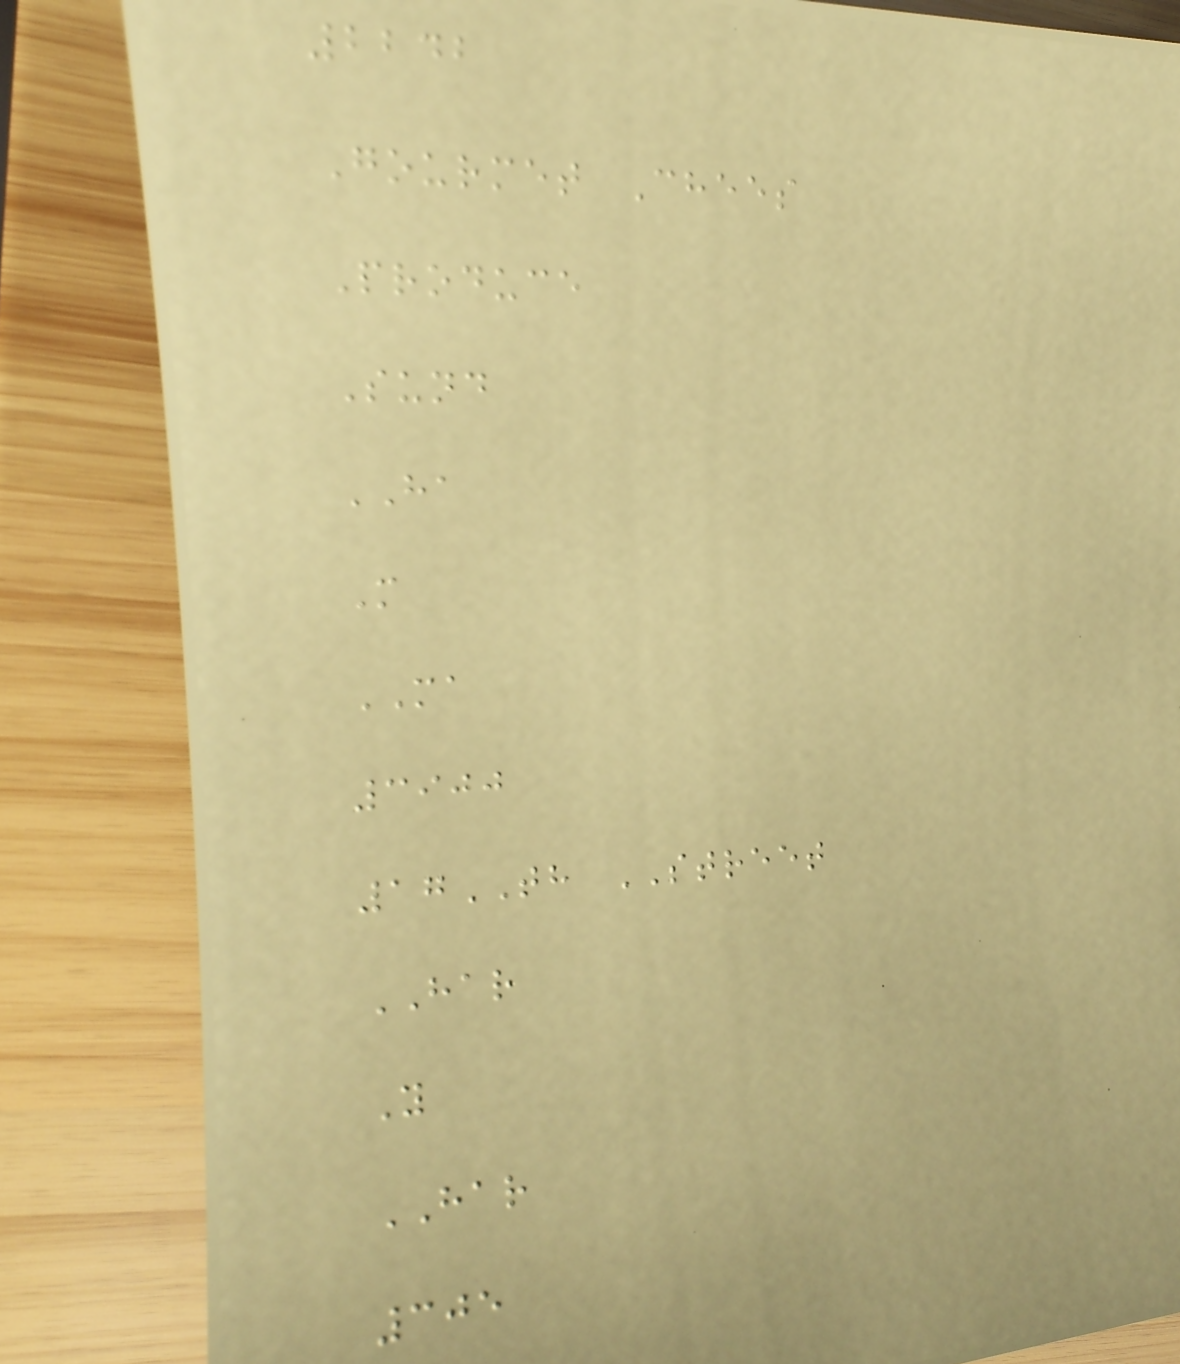2242
Gourmet Chees
Produce
Sund
HA
M
MA
3900
17TH STREET
HAR
Y
HAR
305
